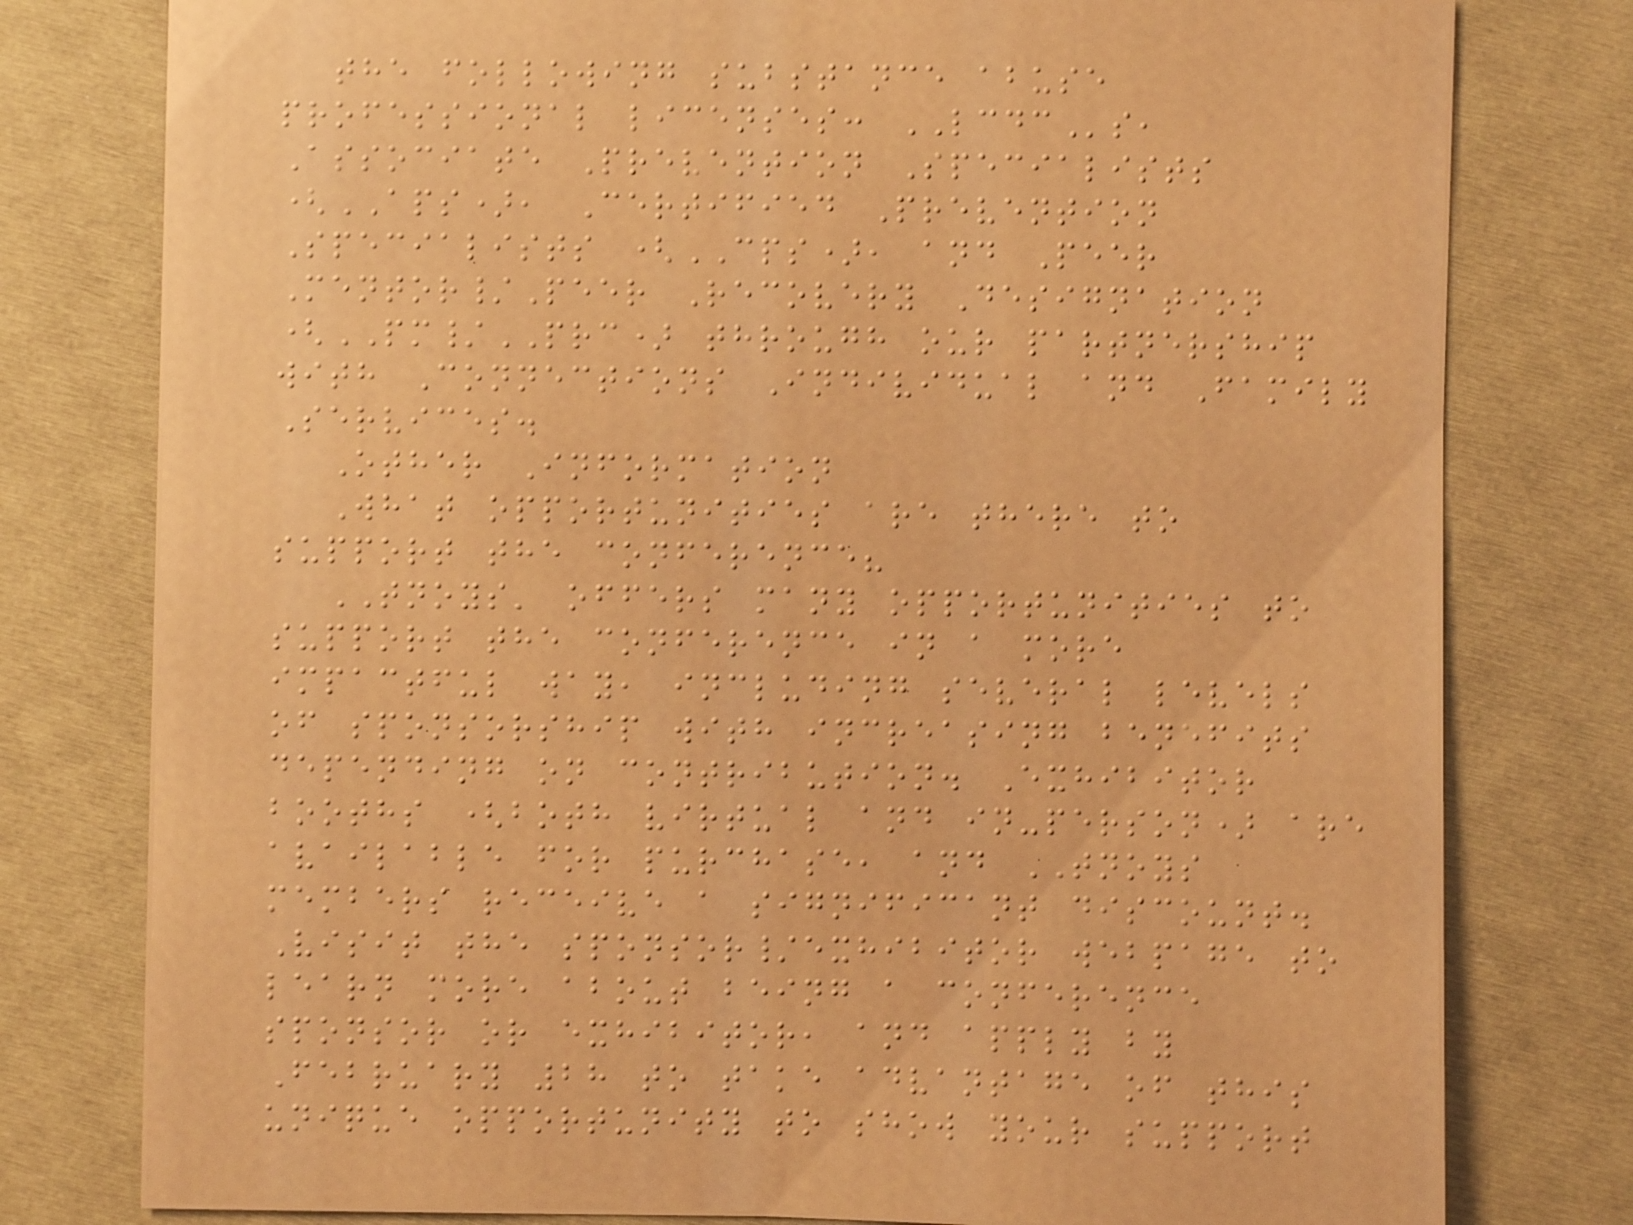the following substance abuse
professional licenses: LCDCs,
Associate Prevention Specialists
(APS), Certified Prevention
Specialists (CPS), and Peer
Mentor/Peer Recovery Designation
(PM/PRC) through our partnership
with Connections Individual and Family
Services.
Other Information
What opportunities are there to
support the conference?
TNOYS' offers many opportunities to
support the conference in a more
impactful way, including several levels
of sponsorship with increasing benefits
depending on contribution. Exhibitor
booths (both virtual and in-person) are
available for purchase, and TNOYS
members receive a significant discount.
Visit the sponsor/exhibitor webpage to
learn more about being a conference
sponsor or exhibitor, and apply by
February 28 to take advantage of this
unique opportunity to show your support
